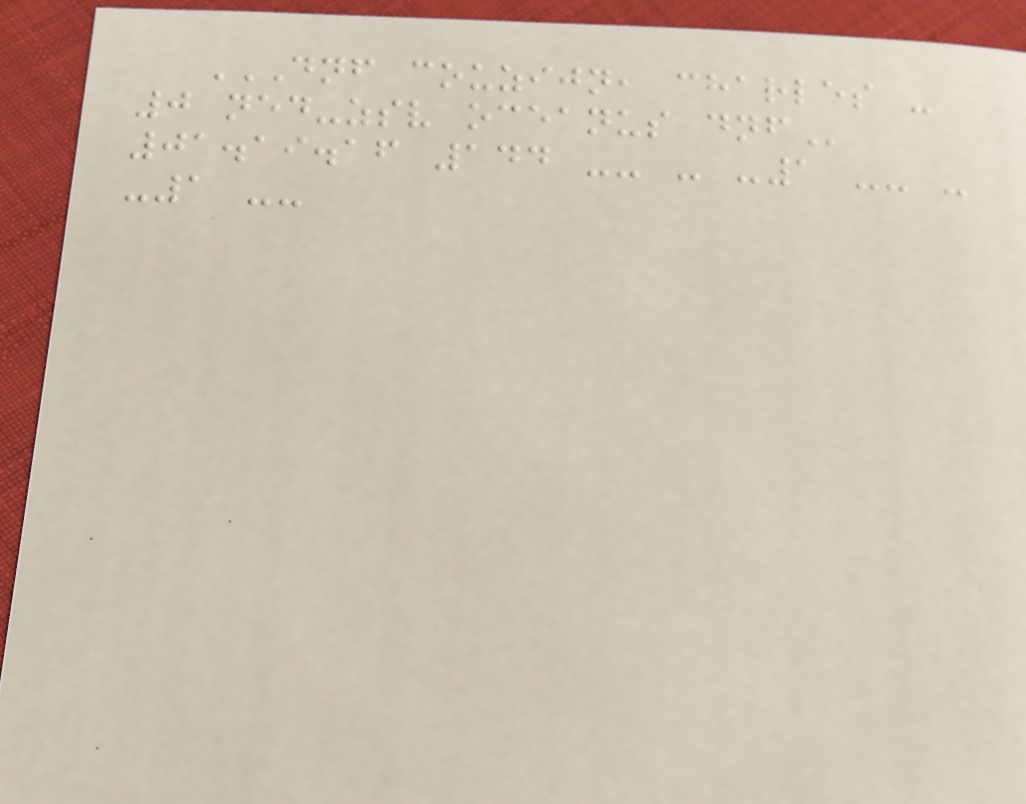DNF COUZIJN, CHARLES -
0 NED-ZSV OCEANUS DNF
01.19.16 144 -- - -1 -- -
-1 --
